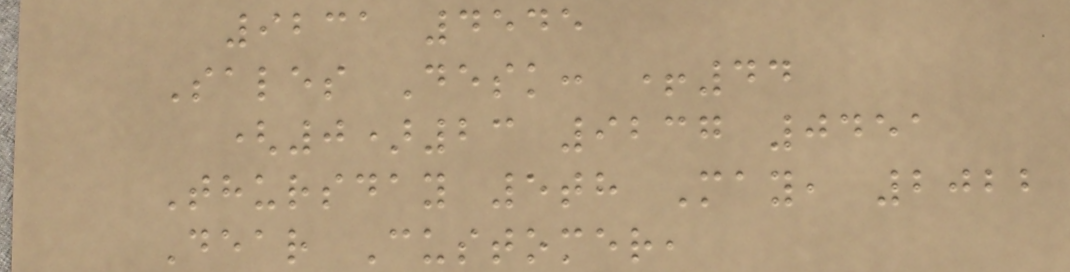9231 4545
Sales Desk: +44
(0)23 9237 0451
Thursday 5th May, 2022
Dear Customer,
